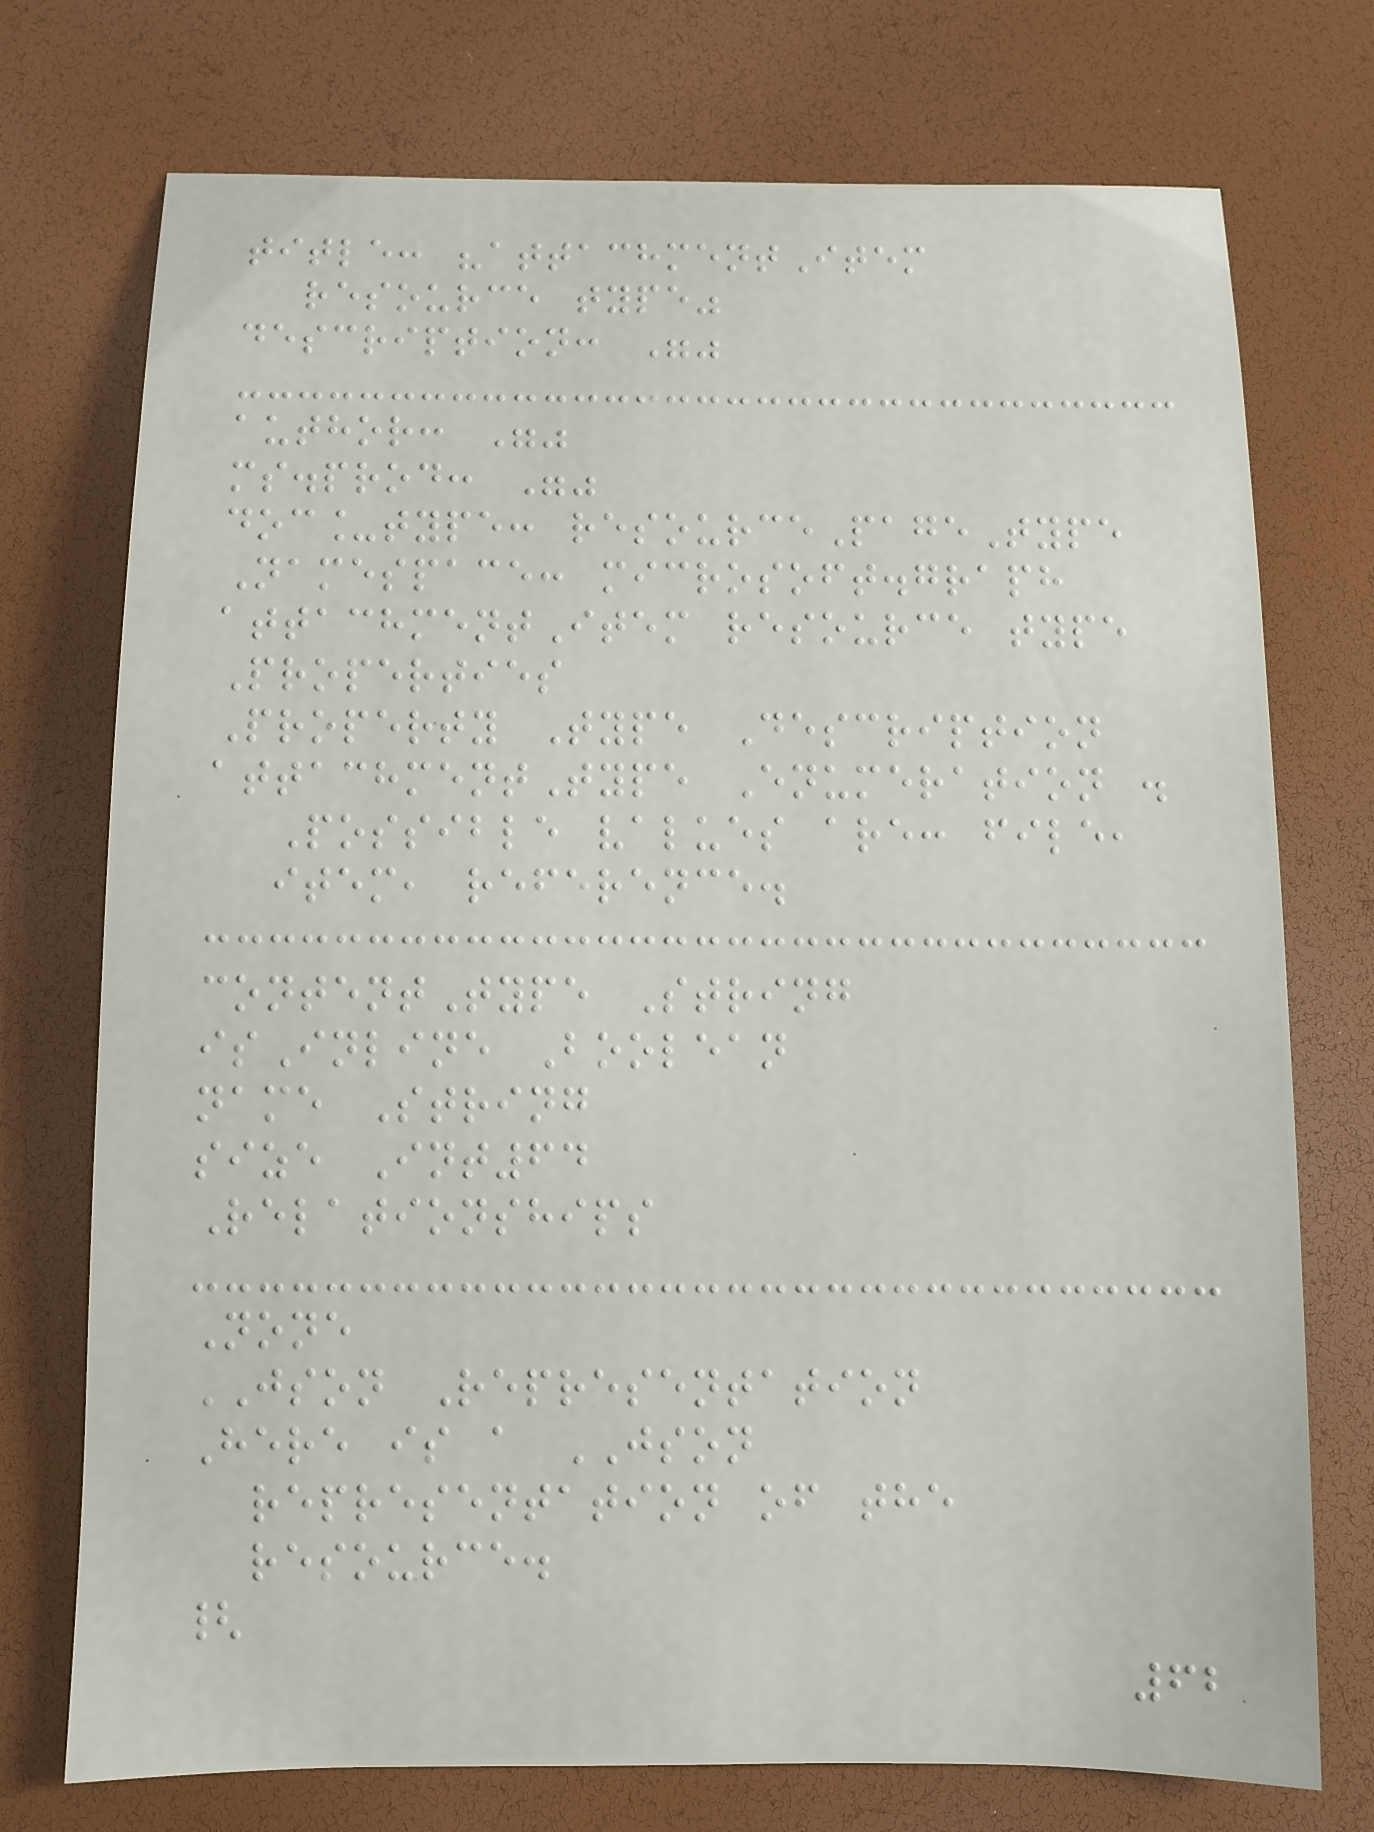title: "attachmentItem
resource type"
description: ""
author: ""
ms.prod: ""
doc_type: resourcePageType
Namespace: microsoft.graph
attachmentItem resource type
Properties
Property Type Description
attachmentType Enumeration .
Possible values are: file,
item, reference.
contentType String
isInline Boolean
name String
size Int64
Relationships
None
JSON Representation
Here is a JSON
representation of the
resource.
{
62
